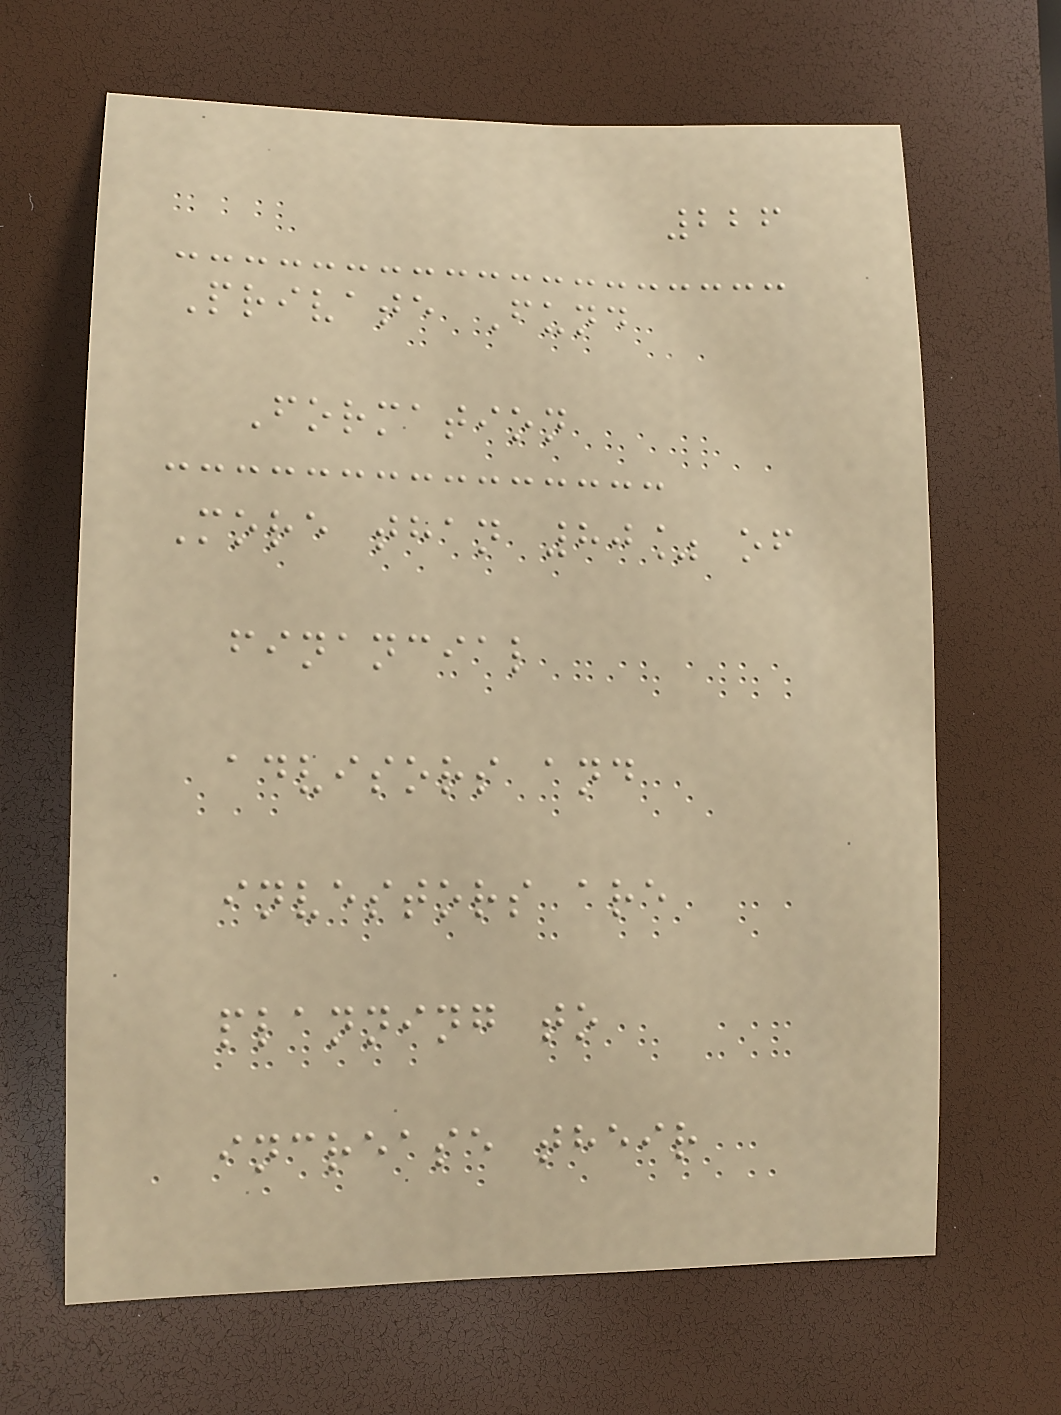226
Private Fund
Formation
More than 80% of
financial
advisors and
investors are
planning to
increase their
